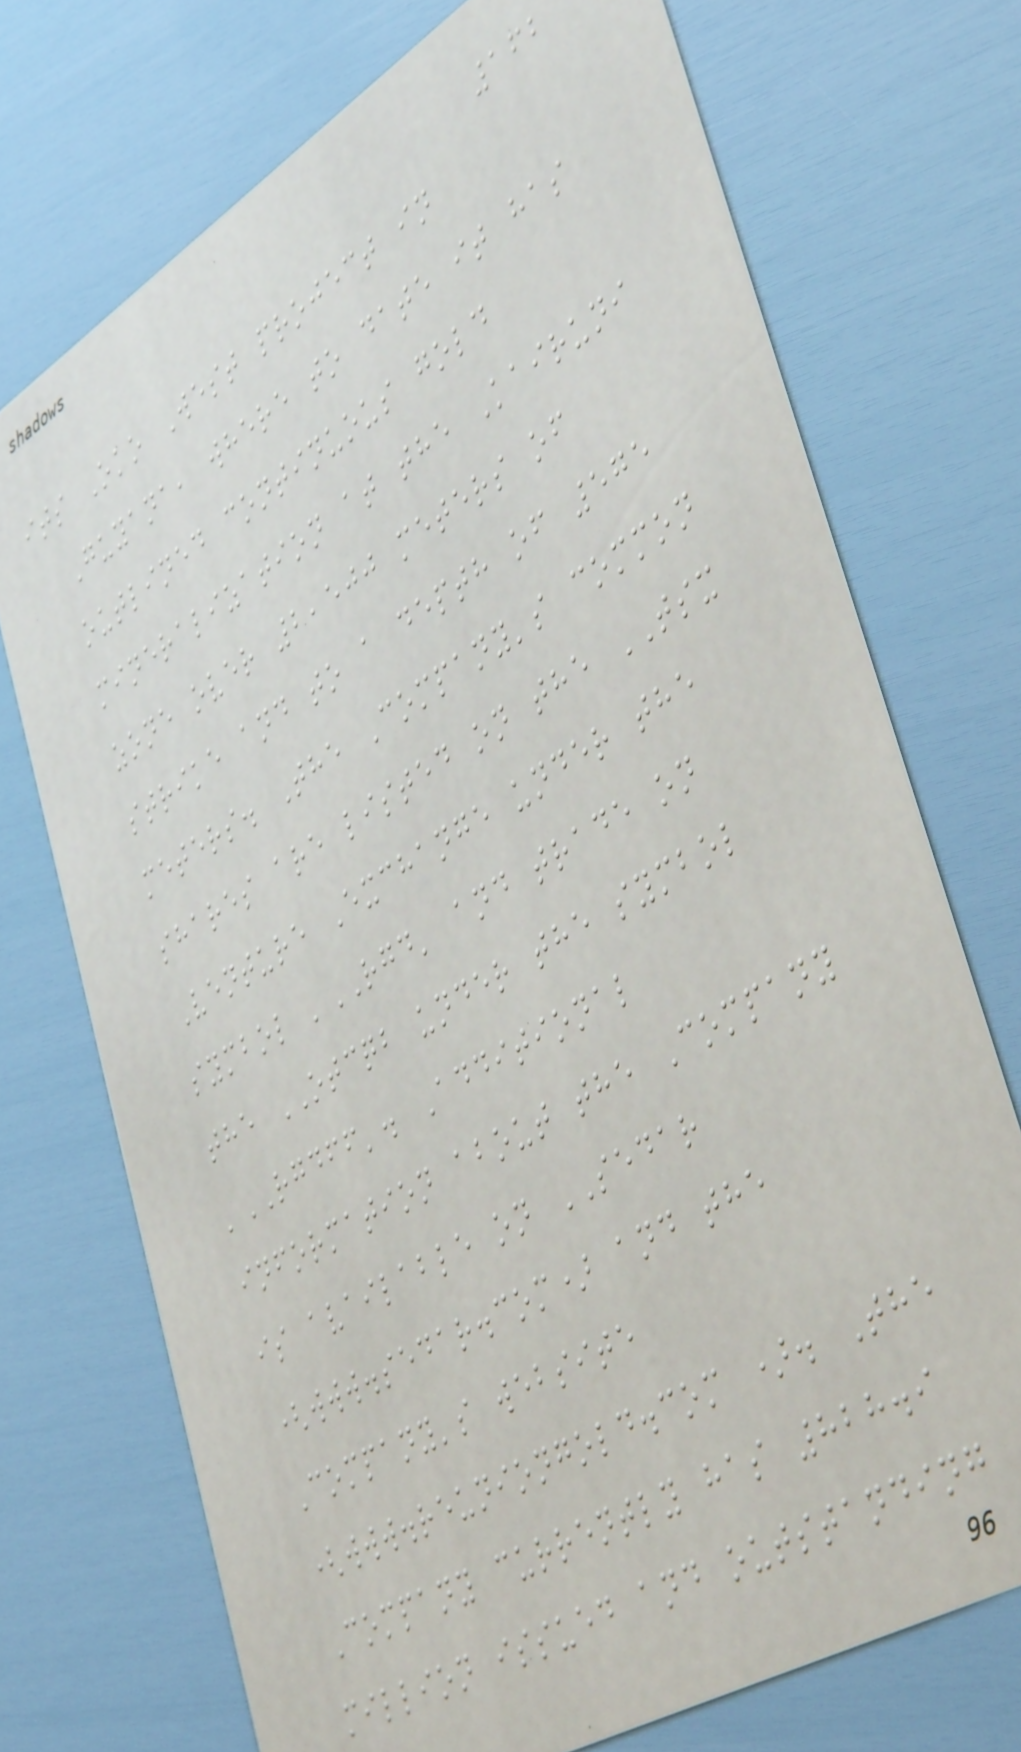162
its Oko West project in
Guyana, where to date it has
outlined continuous gold
mineralization at the Kairuni
zone over 2,500 meters of
strike and to a depth of 575
meters. The Company's common
shares are listed on the TSX
Venture Exchange under the
symbol 'RGD' and trade on
the OTCQB under the symbol
'RGDFF'. Additional
information about the Company
is available on SEDAR
(www.sedar.com) and the
Company's website
(www.reuniongold.com ). The
Company currently has 828.9
million issued and outstanding
